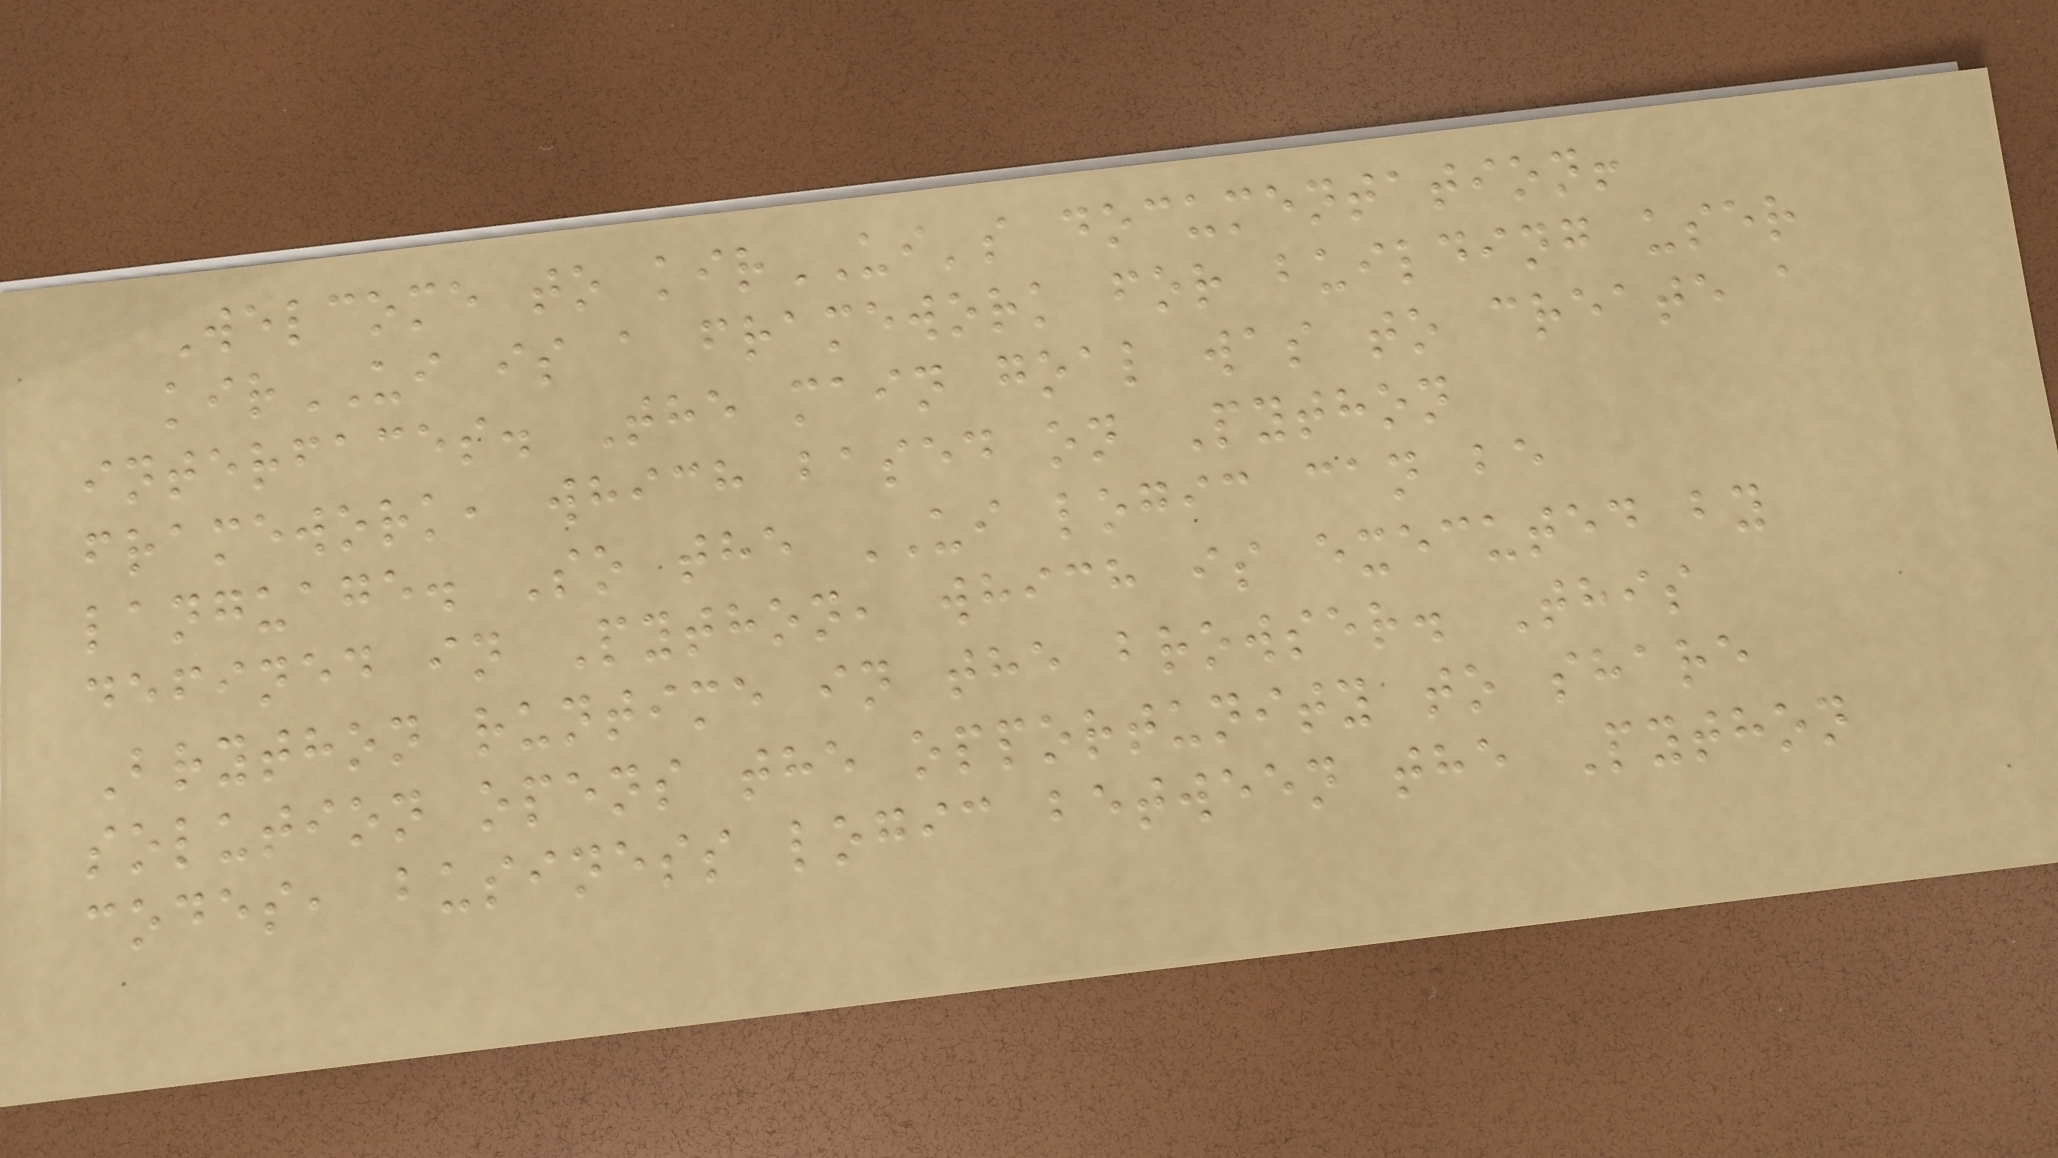Welcome to kirUI's documentation!
kirUI is a framework for building user
interfaces. The main goal was to create a
framework, which based on Python
language. So the UI logic can be
defined in Python, which is executed by
Brython runtime in the browser. This
solution opens the opportunity to share
codes, business logic between the Python
